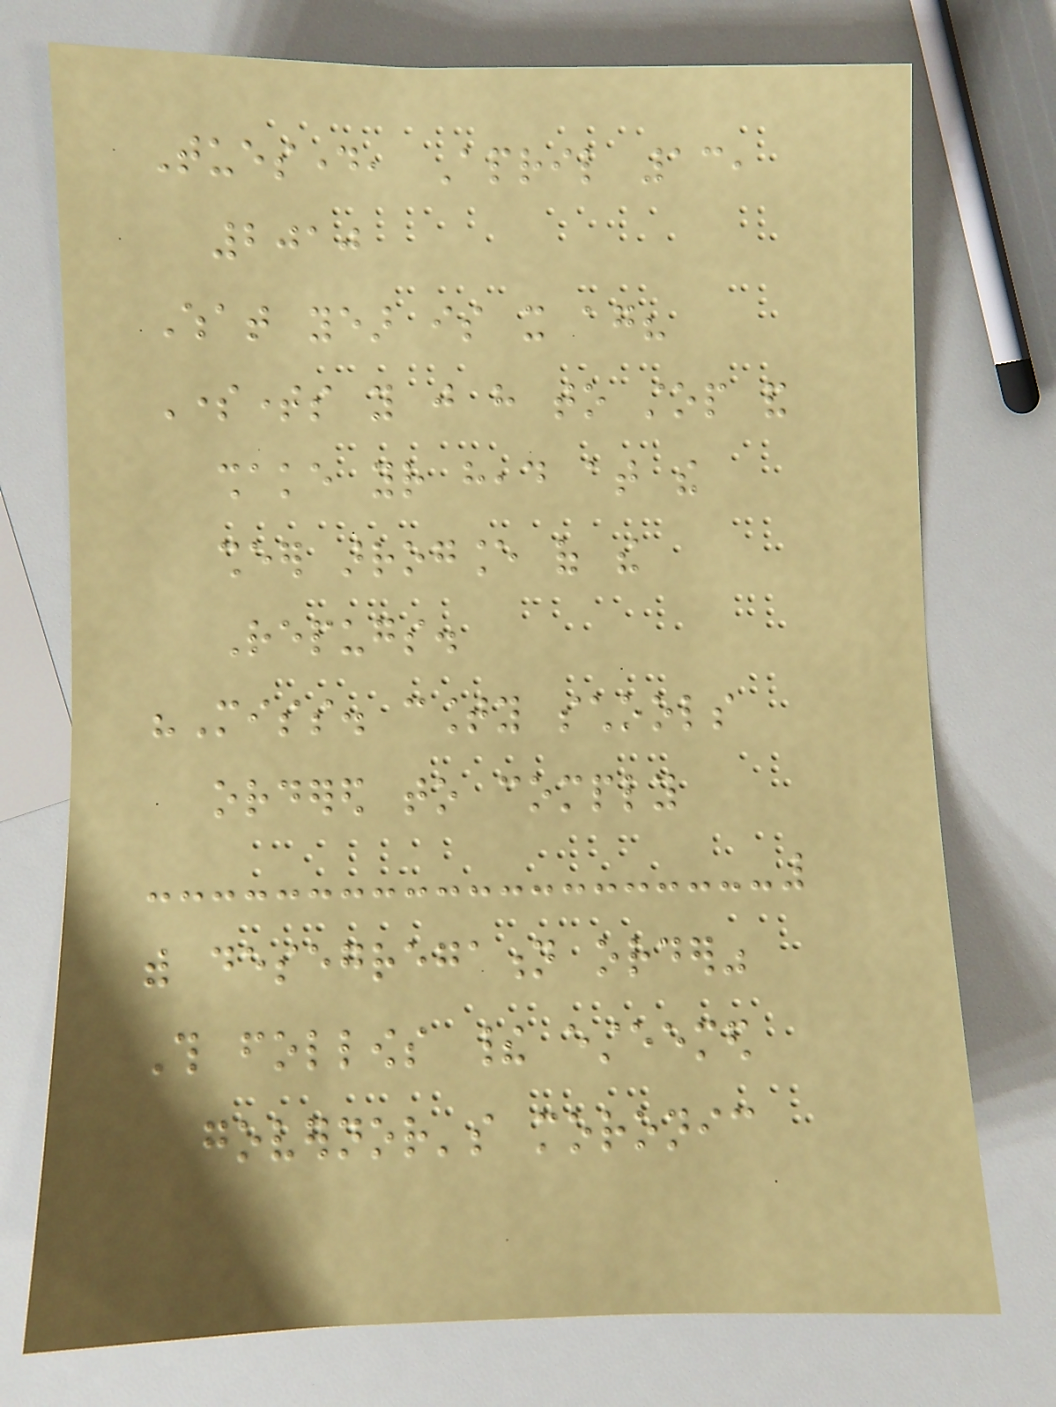Tuesday, April 13,
2010
What year is it again?
Sometimes you just have to stop and
shake your head at the
sheer arrogance of the
Repugs.
"Miss. county schools
ordered to comply
with desegregation order"
This follows their esteemed
governor's moronic
